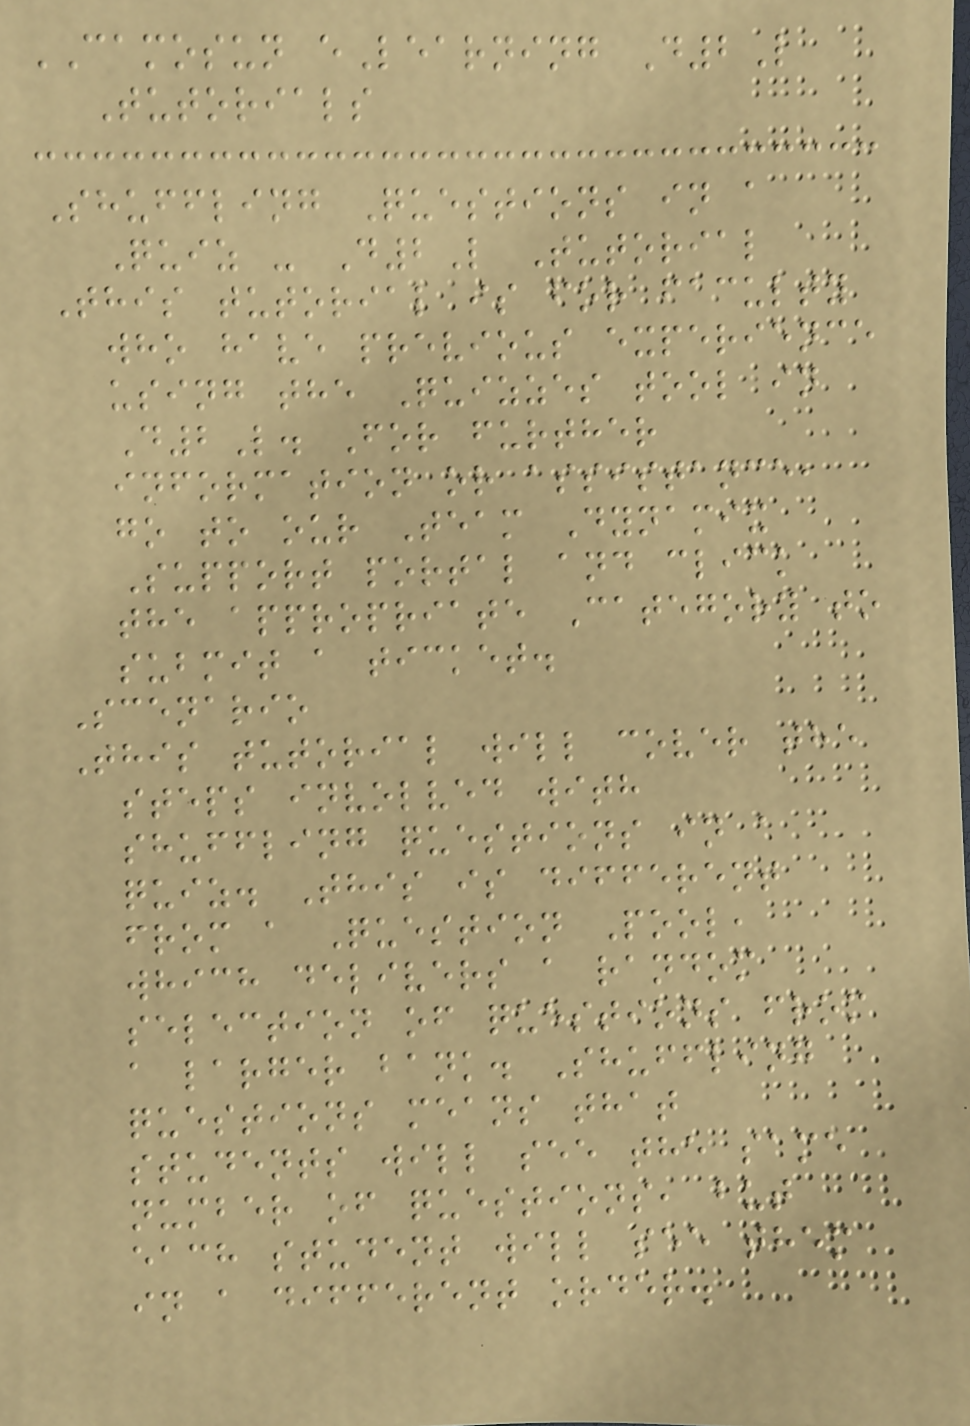CAMOSUN eLearning D2L
Tutorials
Shuffling Questions in a
Quiz - D2L Tutorial
This tutorial is for faculty
who have previous experience
using the Quizzes tool in
D2L. For further
information or assistance,
go to our Team Dynamix
Support portal and click
the appropriate Category to
submit a ticket.
Scenario
This tutorial will cover the
steps involved with
shuffling questions in a
quiz. This is different
from a Question Pool,
which delivers a random
selection of questions from
a larger bank. Shuffling
questions means that
students will see the same
number of questions, but
each student will see them
in a different order.
